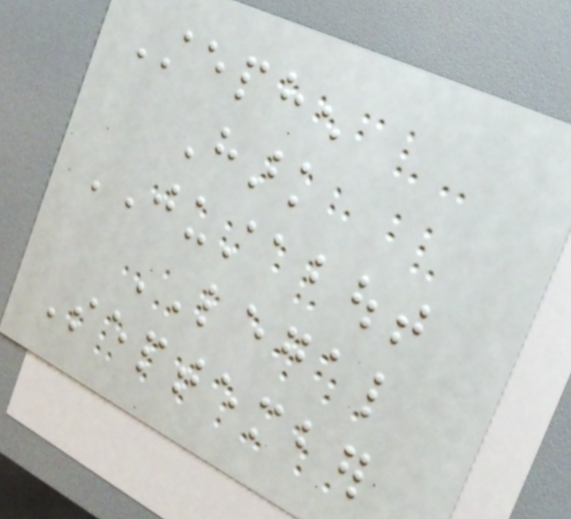Stephen
Hark
JUSTABOUT
LEGAL
September
